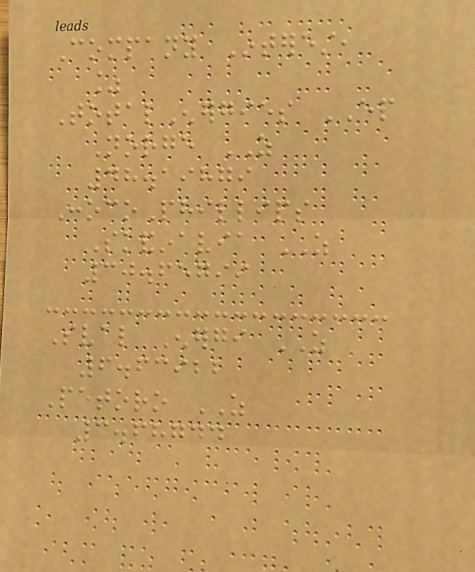Company Interest,
%
TotalEnergies EP
Norge AS
48.19879
ConocoPhillips
Skandinavia AS
30.65799
Sval Energi AS
6.63922
Petoro AS
3.68744
